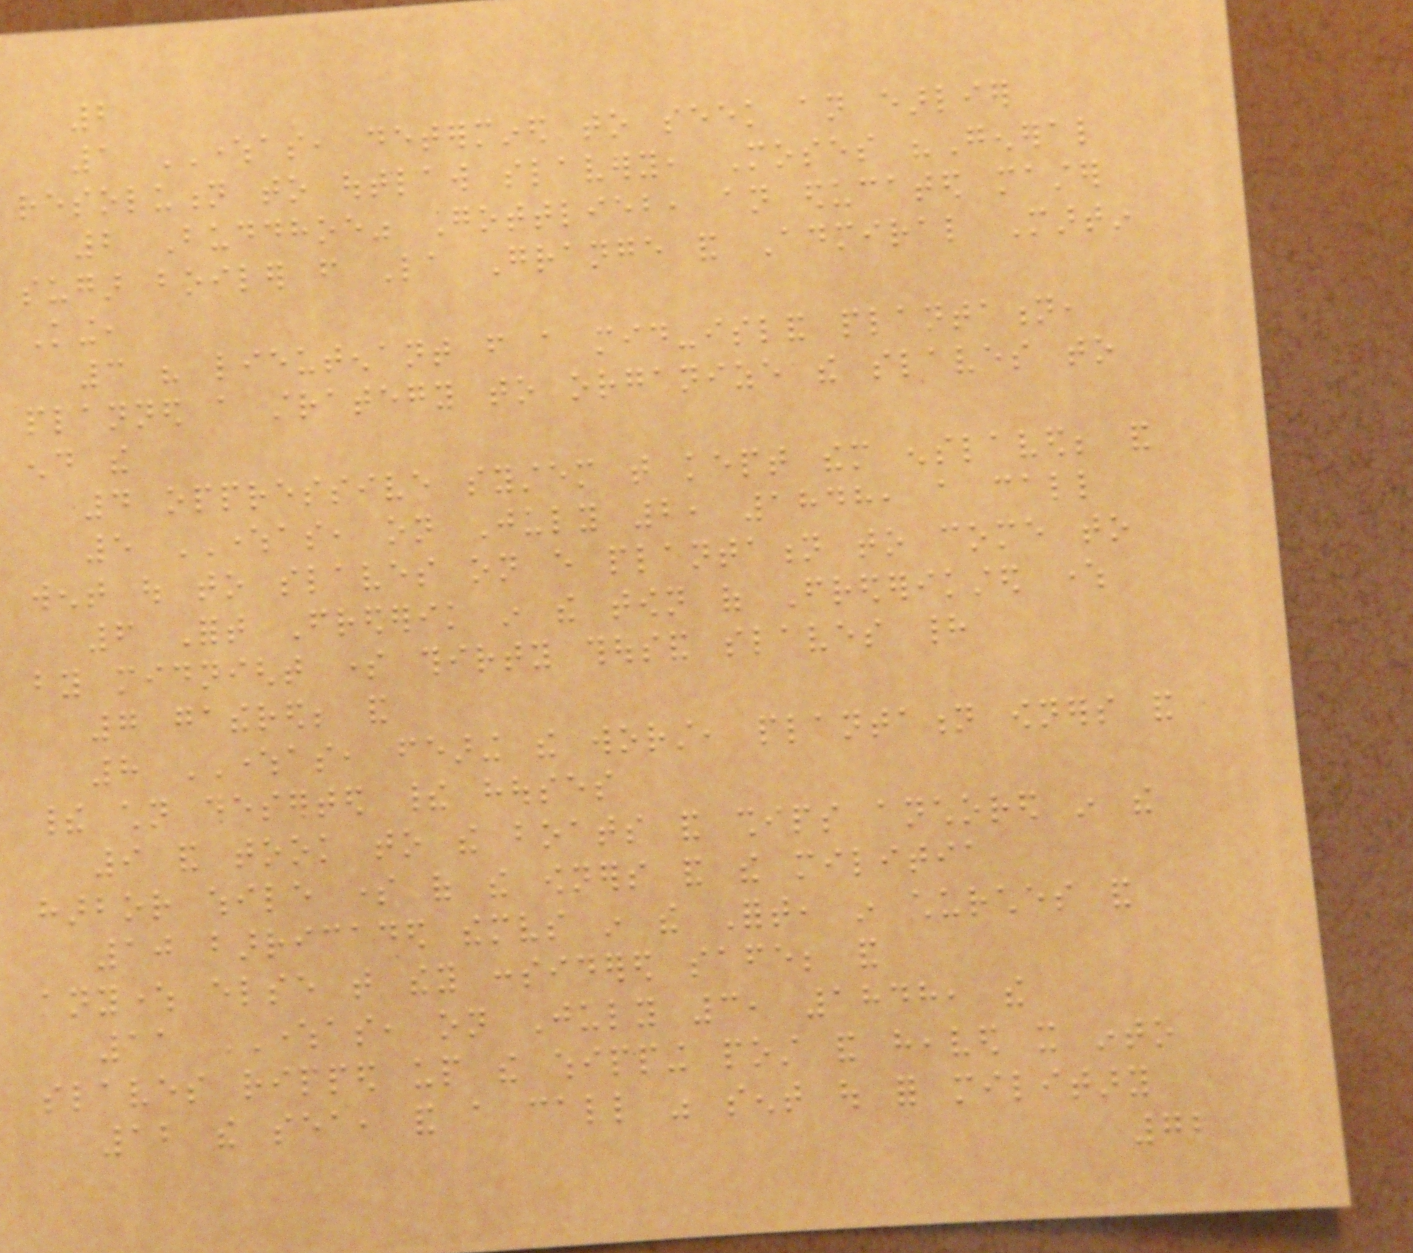2
1 WHEREAS, determined to seek an earlier
resolution to outlaw slavery, Moses "General
2 Buddhoe" Gottlieb, an educated master
sugar boiler from La Grange and Admiral Martin
King,
3 his lieutenant from a mid-island plantation,
planned a strategy to organize the slaves to
end the
4 oppressive system that kept them enslaved; and
5 WHEREAS, on July 2, 1848, a call
went out to slaves on every plantation to come to
6 Fort Frederik in the town of Frederiksted where
by midnight some thirty thousand slaves had
7 gathered; and
8 WHEREAS, fearing the worst, plantation owners and
their children deserted their houses
9 and took to the boats and ships anchored in the
harbor while some of the owners and the militia
10 barricaded themselves in the Fort, in churches and
anywhere else that they considered safe; and
11 WHEREAS, on July 3, 1848, the
slaves ripped up the whipping post and heaved it into
12 the sea, and a call was sent out for military
72
